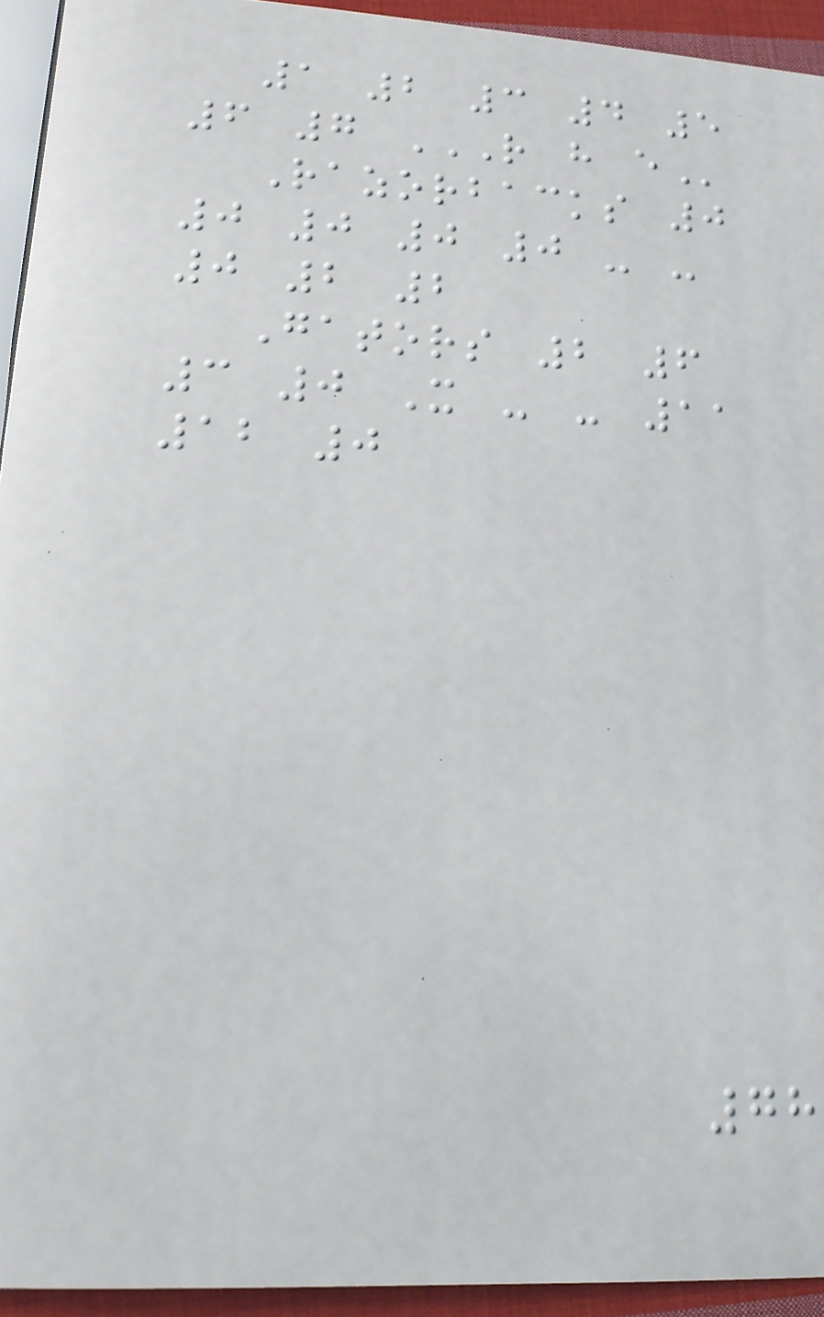1 2 3 4 5
6 7 R H E
Razorbacks 0
0 0 0 0 - -
0 2 2
Gators 2 6
3 0 X - - 11
12 0
78
